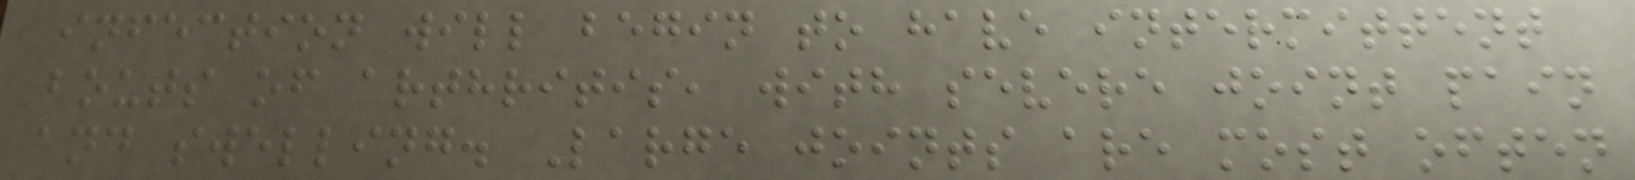infection will begin to have intermittent
bouts of arthritis, with severe joint pain
and swelling. Large joints are most often
